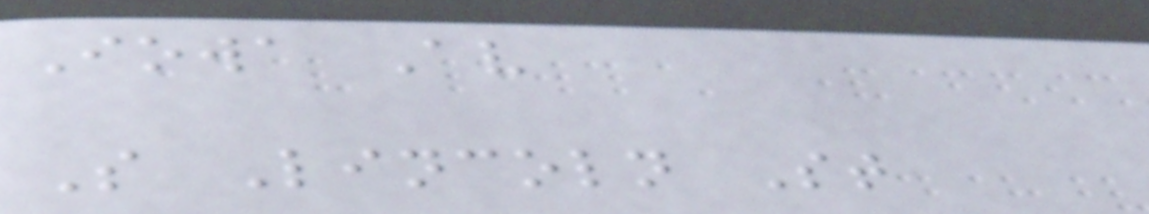Iowa Av
S Lincoln St
